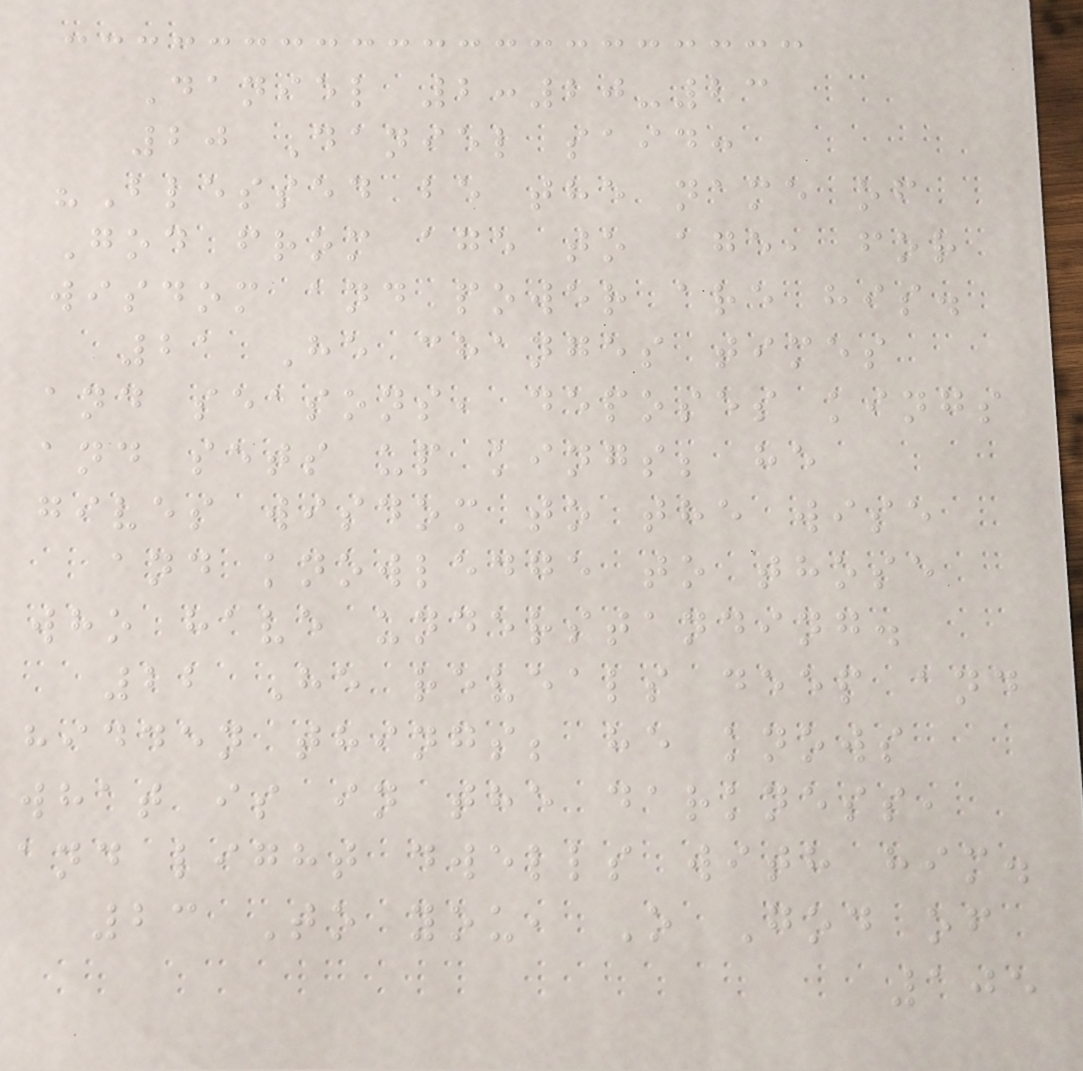Daniel 2:20-23
20 Daniel said:
"Blessed be the name of
God from age to age, for
wisdom and power are his.
21 He changes times
and seasons, deposes kings
and sets up kings; he
gives wisdom to the wise
and knowledge to those
who have understanding.
22 He reveals deep and
hidden things; he knows
what is in the darkness,
and light dwells with him.
23 To you, O God of
105
